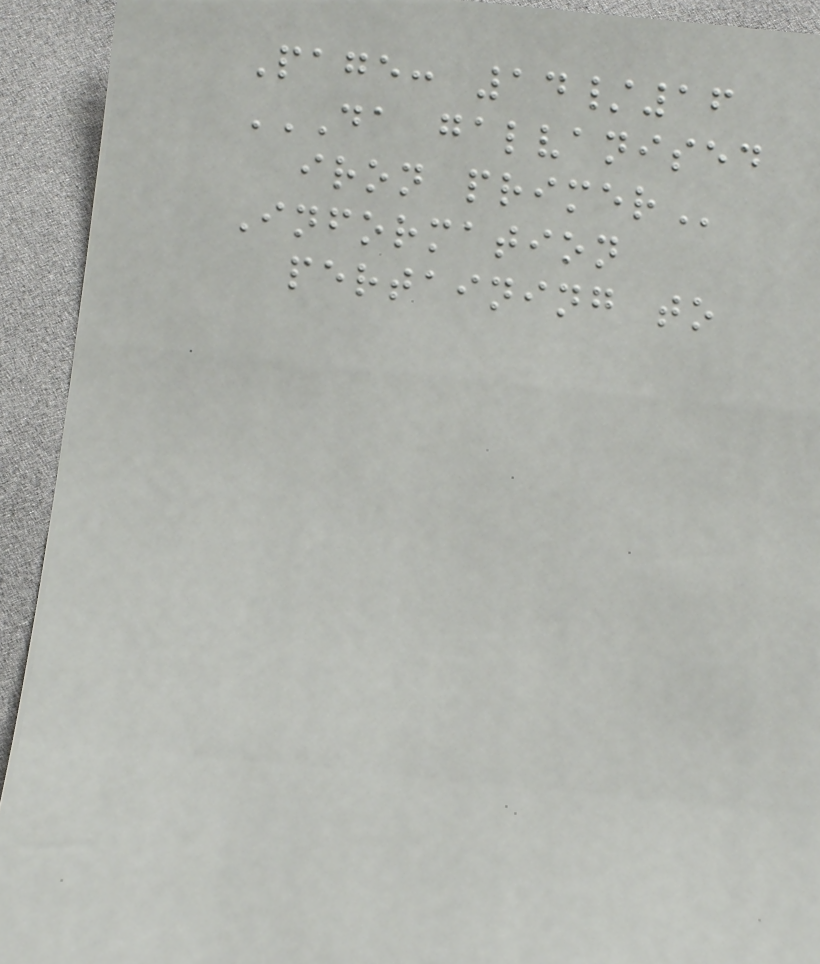Page: 14/16
DA GALVANISED
IRON PRIMER
Information
pertaining to
